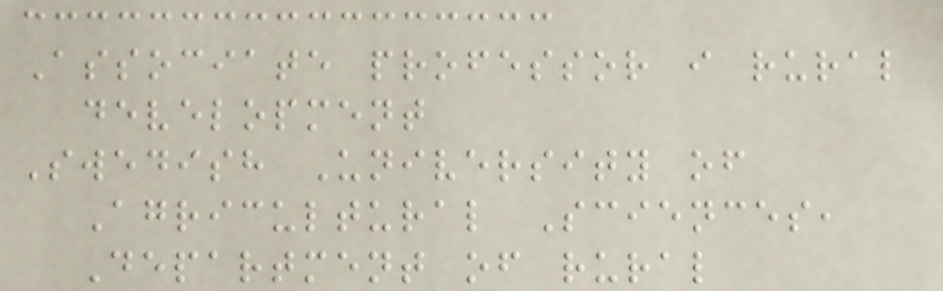Associate professor i rural
development
Swedish University of
Agricultural Sciences,
Department of rural
